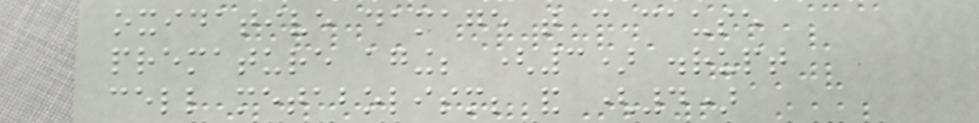oxidative damage that can cause
premature aging; (3) disrupt
cell metabolism; and (4)
